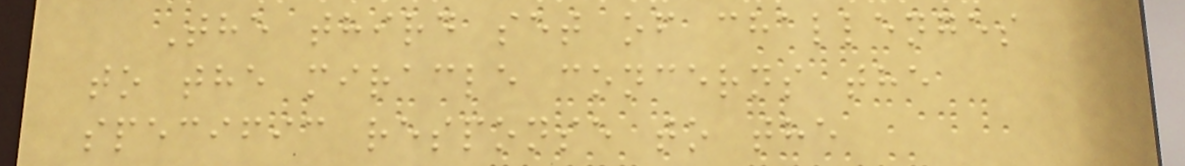The third set of challenges
to the miracle concerns the
specific response to the
